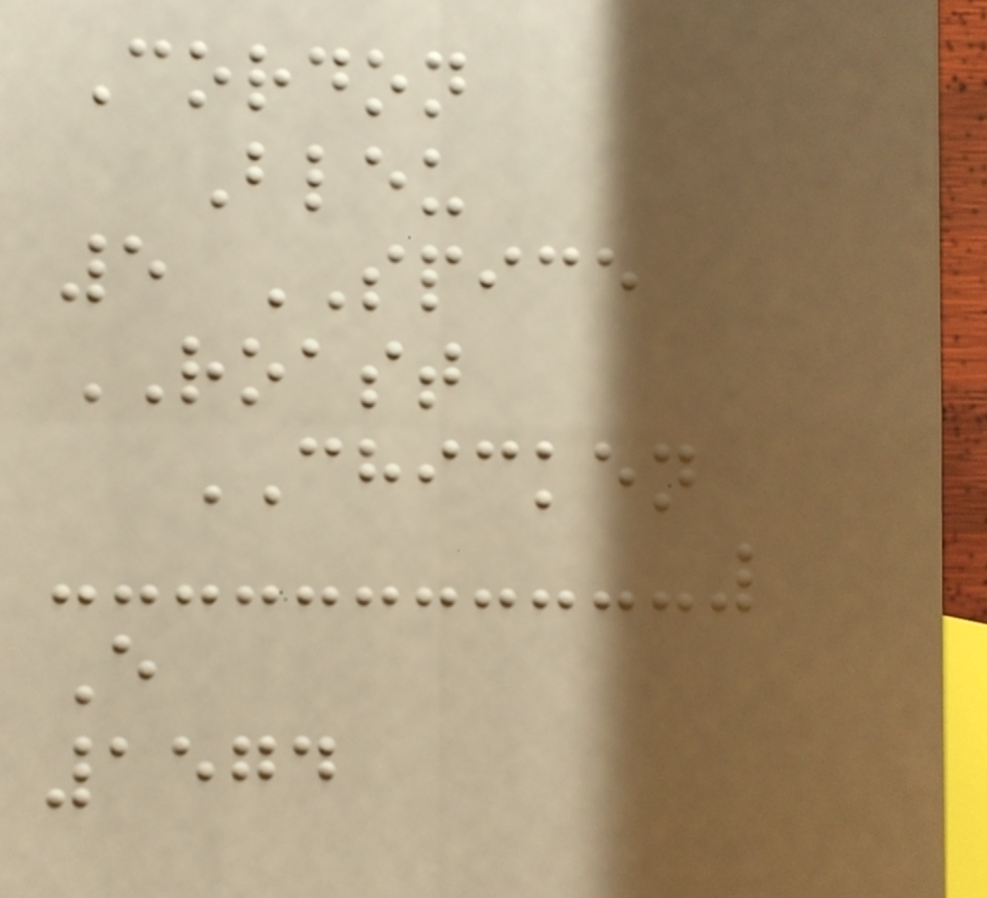Cordon
Bleu
5 SPICE
ROAST
CHICKEN
E
1574
